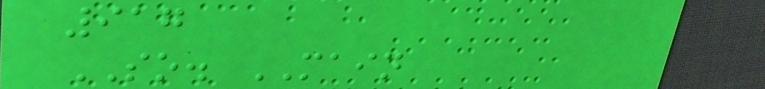917
SO. MAIN
